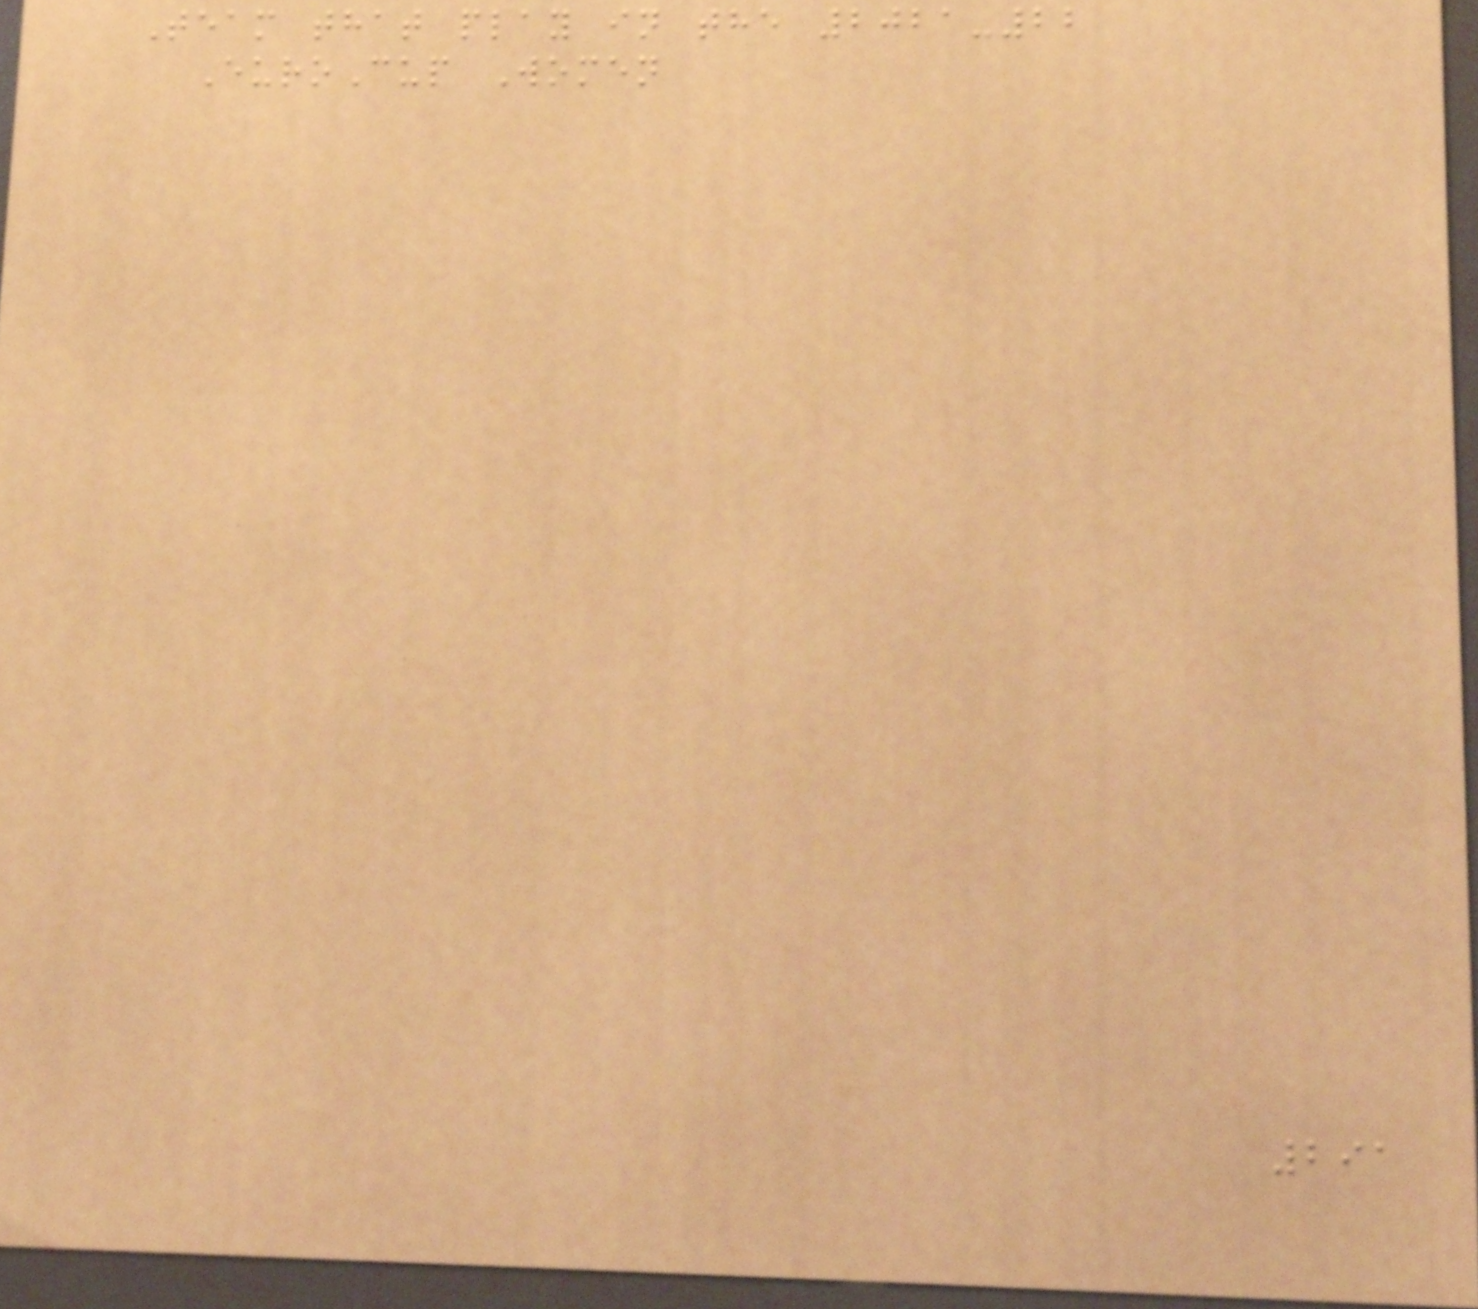Team that play in the 2021-22
EuroCup Women
291
